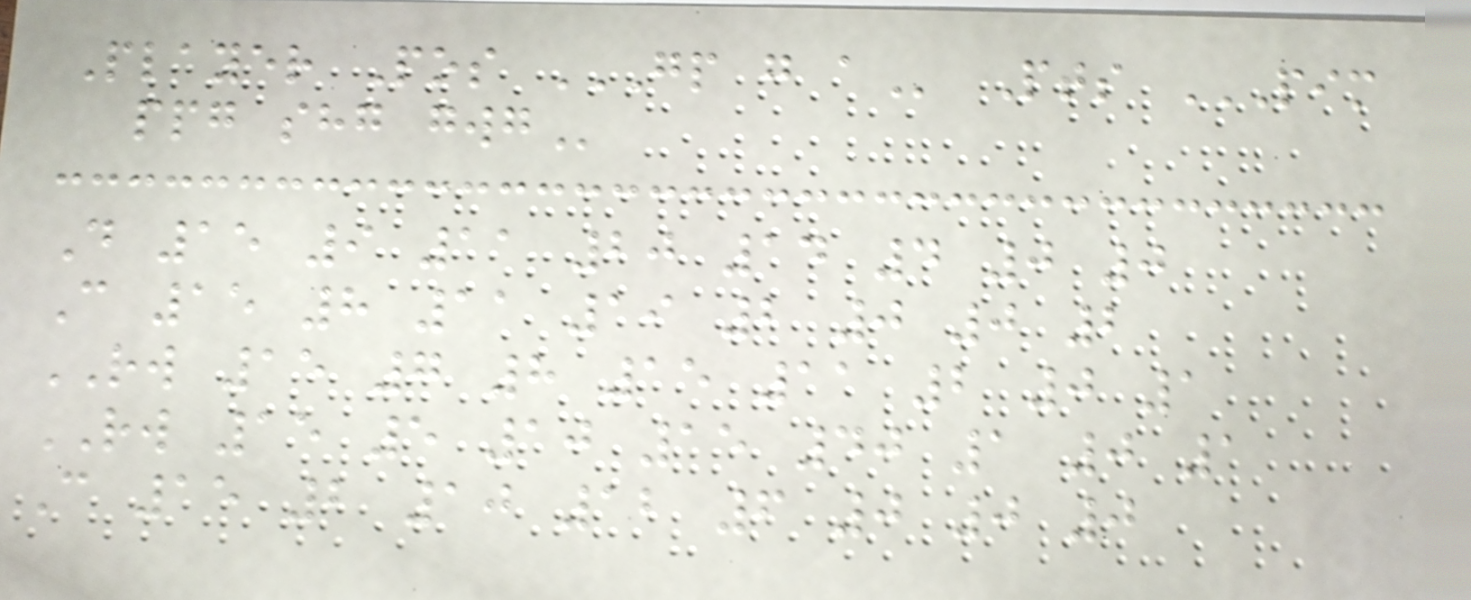Player Pos GP G A Pts PIM
PPG SHG GWG
D 15 9 11 20 14 4 0 0
C 15 8 11 19 2 0 0 2
RW 15 7 8 15 11 2 0 1
RW 15 5 10 15 40 1 0 1
C 15 2 10 12 6 0 0 0
